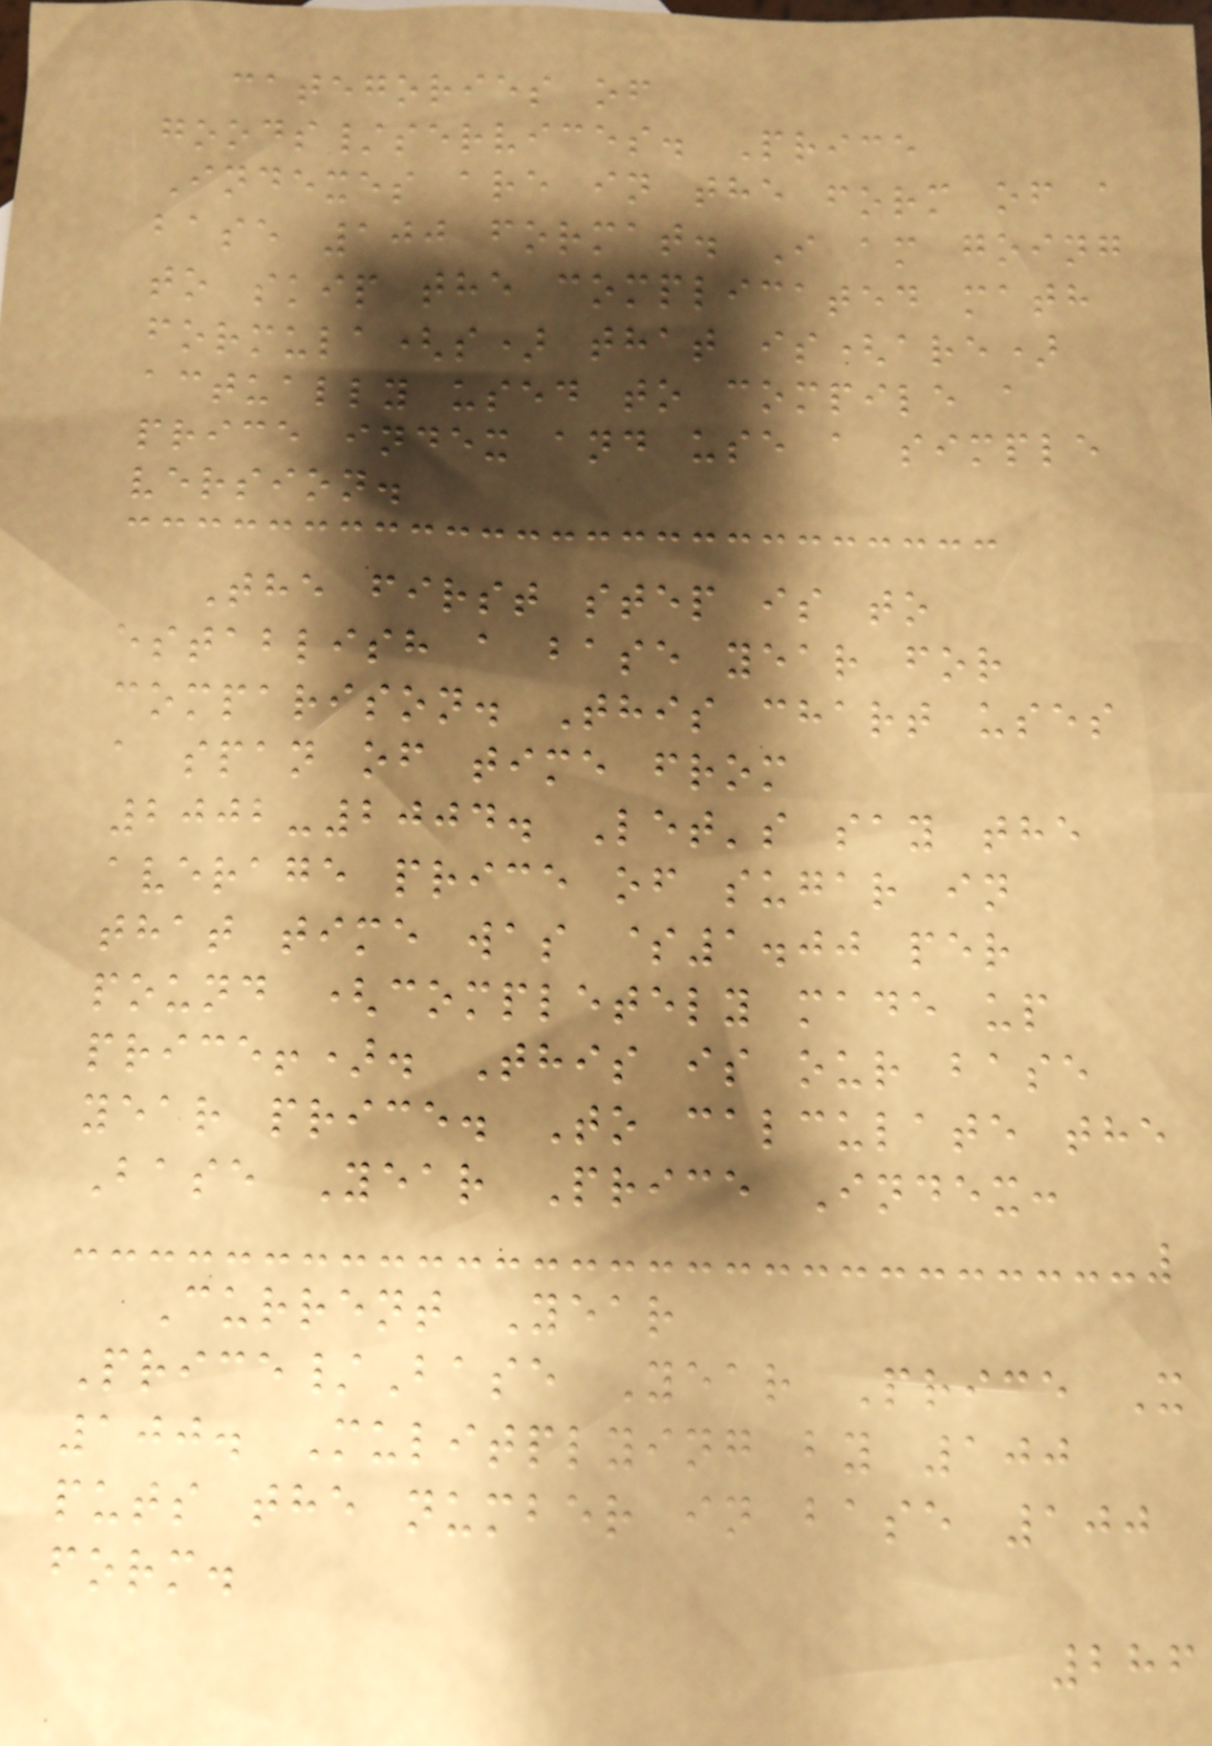categories of
goods/services. Price
Indexes are in the form of a
base 100 format. I am going
to skip the complicated math
formula(s) that is(are)
actually used to compile a
price index and use a simple
version.
The first step is to
establish a base year for
comparison. This chart uses
a span of time from
2002-2004. Let's say the
average price of sugar in
that time was $1.00 per
pound (completely made up
price!). This is our base
year price. To calculate the
Base Year Price Index:
Current Year
Price/Base Year Price X
100. Mulitplying by 100
puts the number in base 100
form.
286
